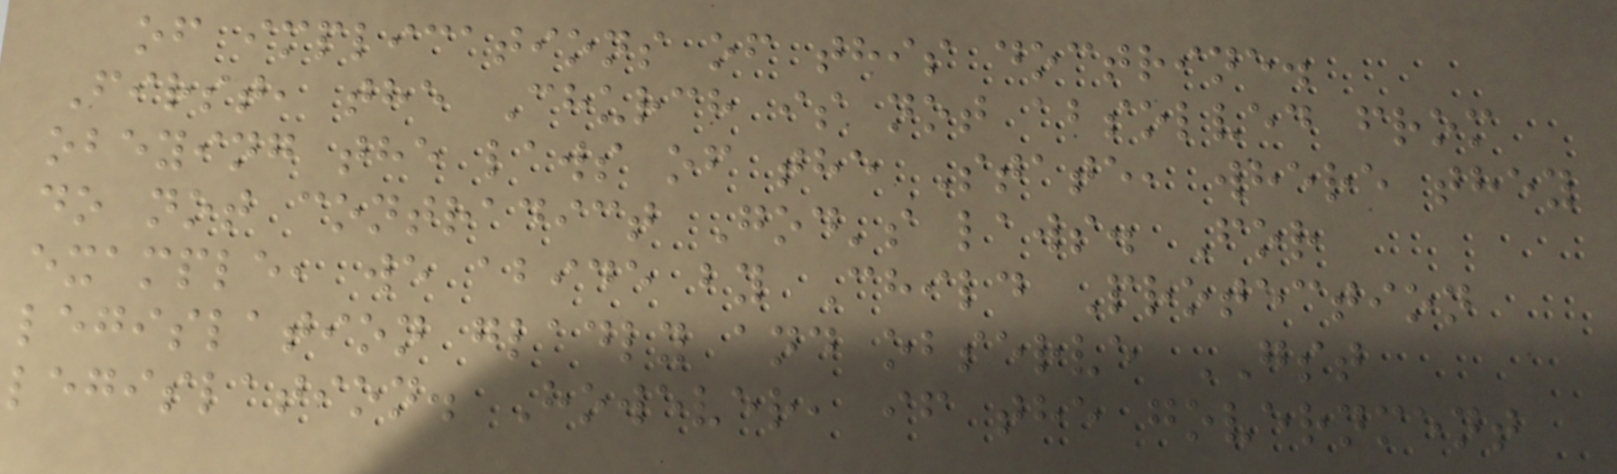of implications of this doctrine.
First, the Church is not absolved from
obeying the laws of the State, where they
do not contradict God's laws. For
example, we abide by Child Protection
legislation gladly and observe GST
legislation. However, if the government
